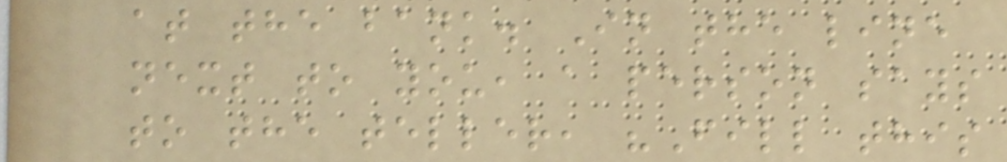at the bank. In the line
next to you, a person says
to the teller, "Fill this
